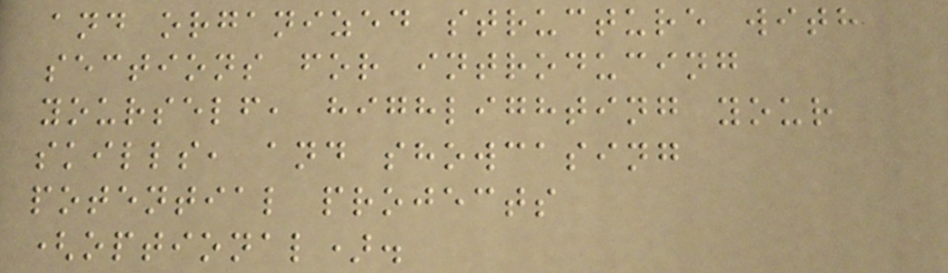and organized structure with
sections for introducing
yourself, highlighting your
skills, and showcasing
potential projects
(optional).
